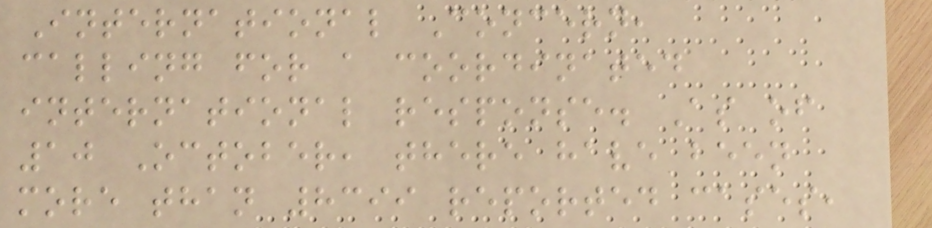International Concern,
calling for a coordinated
international response. As of
10 October, there have been
more than 8399 reported cases,
